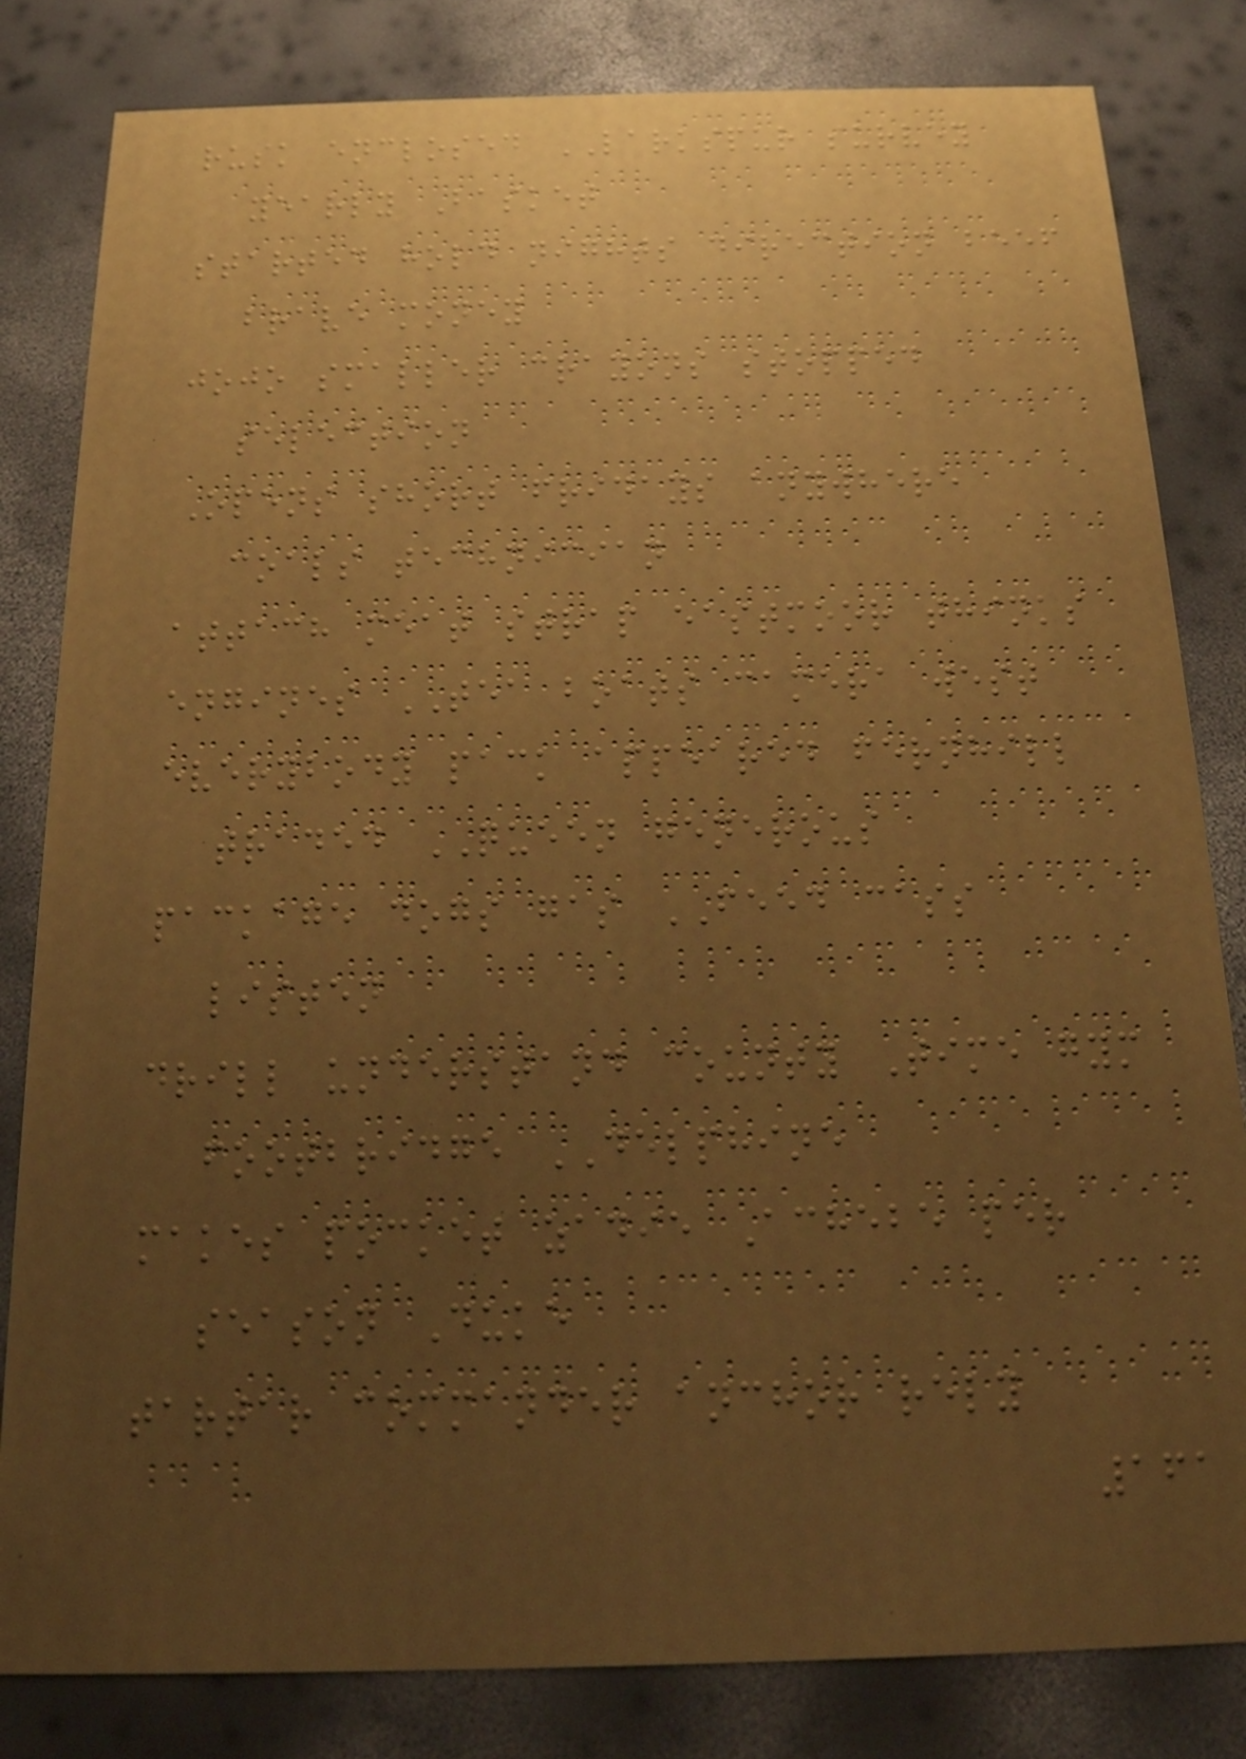rusk enclosed LARKSPUR survey
yearly Basket
started hold nights direction beef
brave money
jojo smaller crayons stopped
selection
Opens short fridays anywhere
coals technician
attach meat strap eastmoor thinks
engines TEA boats camera west
everybody pack appeared fernhill
traded QUEEN generous
package dogs gas FEED cass
listen
drill understand county Time gym
footbridge DELPHINE
makes pocket zadie Achebe per
season Duke
tartar commander anchor rely
161
